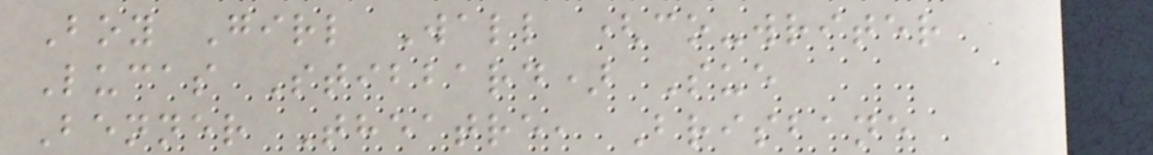Boy Girl Wall (co-writer
Lucas Stibbard) Sue
Benner Theatre, Brisbane
